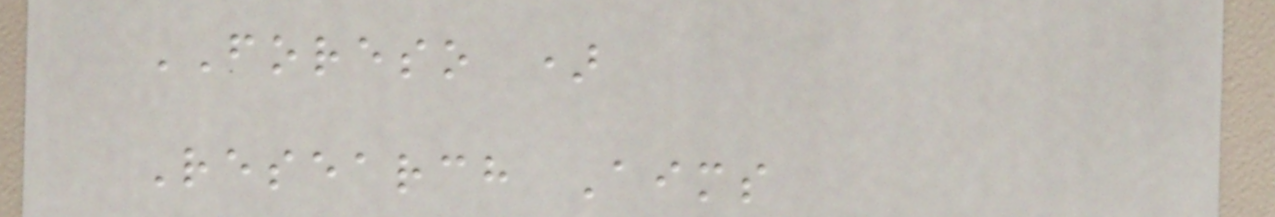FORESO )
Research Aims
